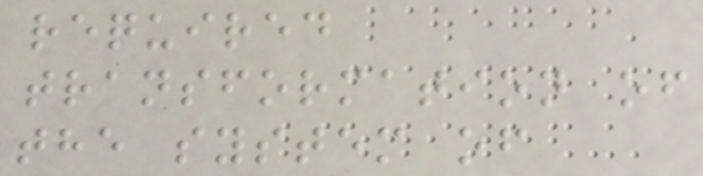required
transformation of
the system of
